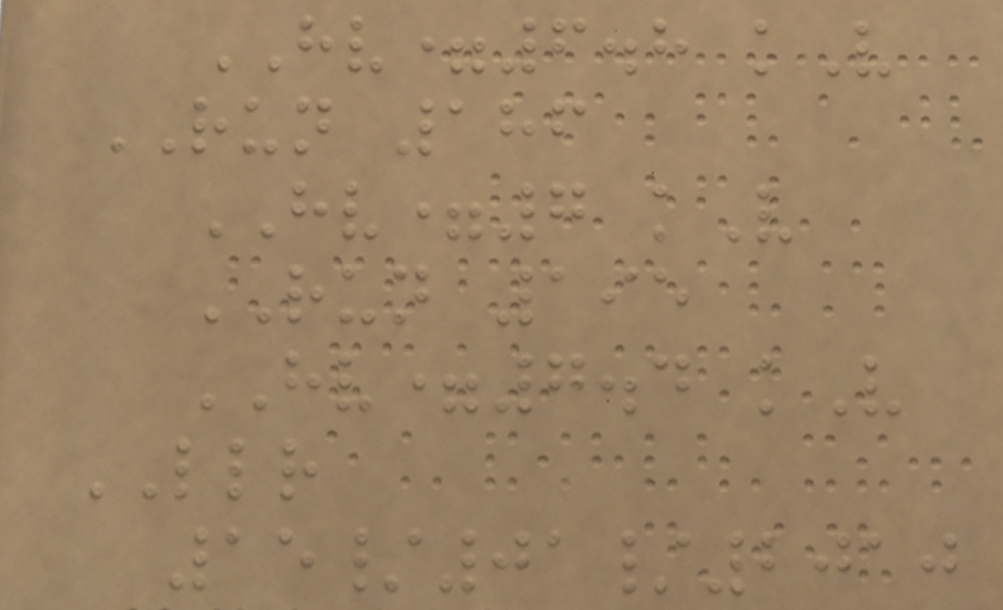HV=6.8 kV
RUN 186
HV=7 kV
RUN 195
HV=7.4 kV
LLR
15/01/2010
